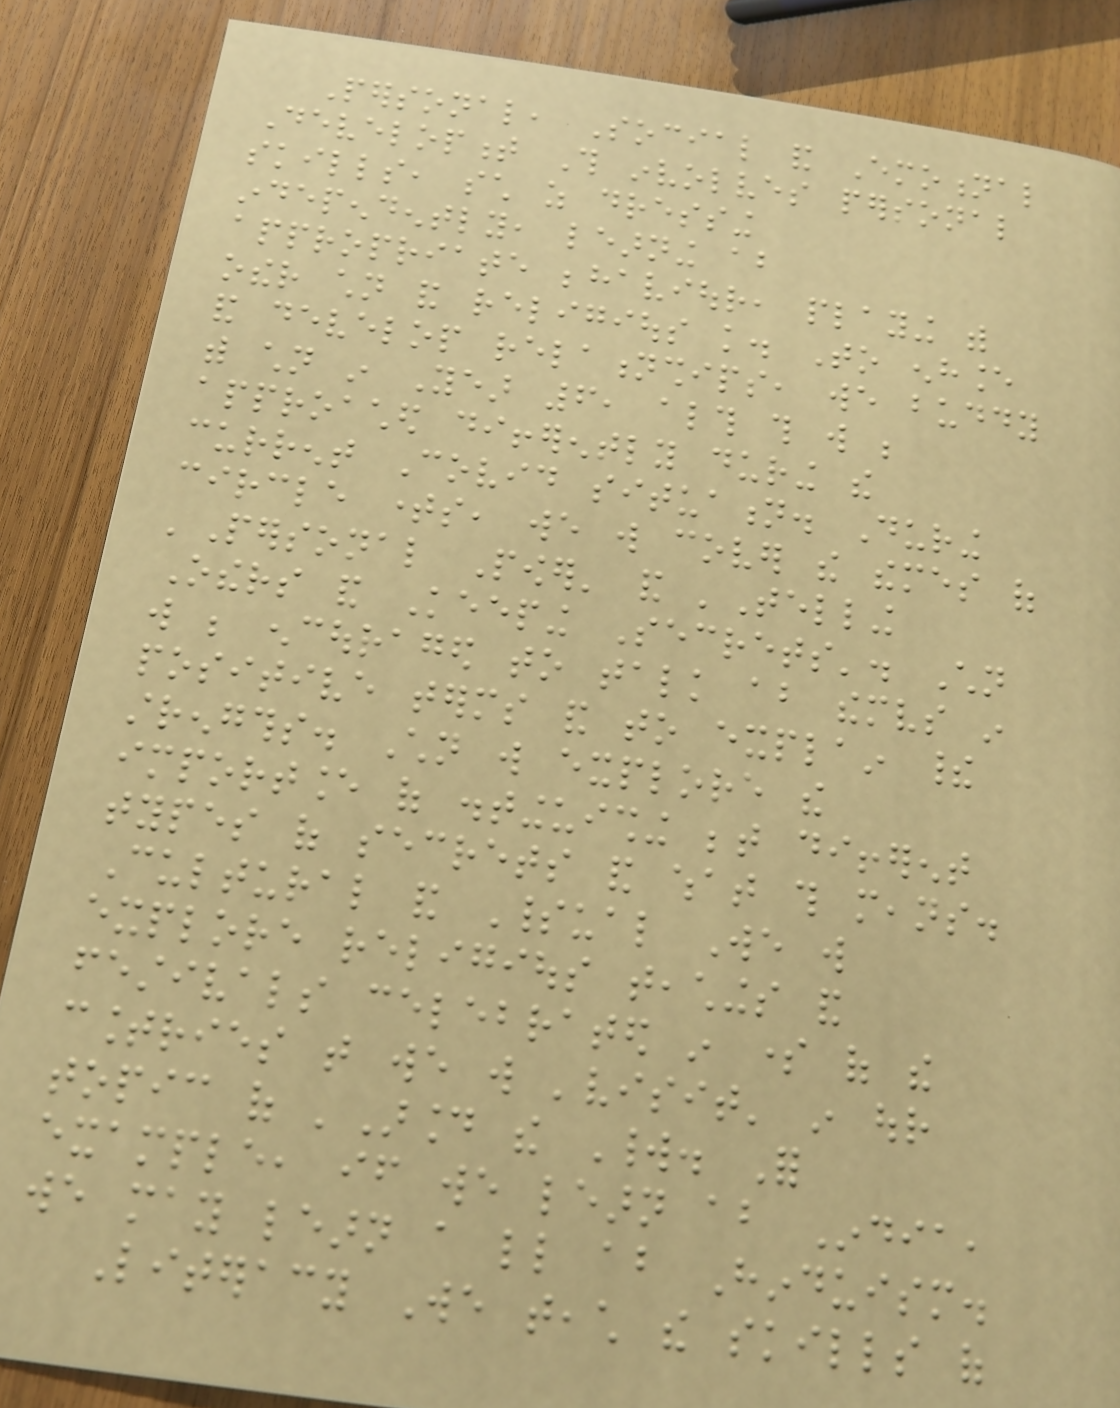Personal, Social and Emotional
Development This involves personal
skills, such as dressing
independently, learning about
appropriate behaviour, playing with
other children and religious knowledge. To enhance
and develop relationships, we buddy
with children in Year 6, although this will be
approached differently during the
current Covid situation. During
circle times, we will cover the themes of
'Personal Power' and 'Telling
Others and Keeping Secrets'. Children
will be encouraged to talk about themselves in
positive terms and to explain their
strengths. Children will explore the
importance of distinguishing between different
types of secrets and what this means.
Cultural and Spiritual We will
explore religious teachings and
festivals celebrated in some of the
countries that we will 'visit' in our
topic of 'Around the World. For
example, if we learn about India,
we may learn a little about Hinduism.
Literacy We teach the skills of
